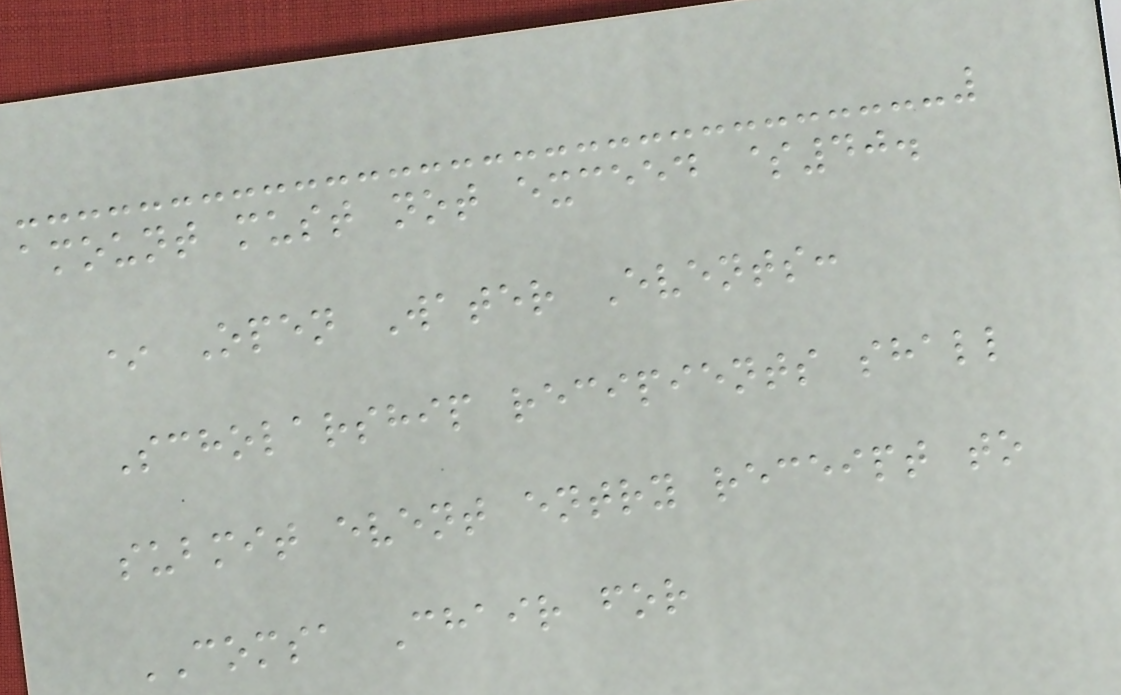amount must not exceed $40.
* Open Water Events:
Scholarship recipients shall
submit event entry receipt to
COMSA Chair for
